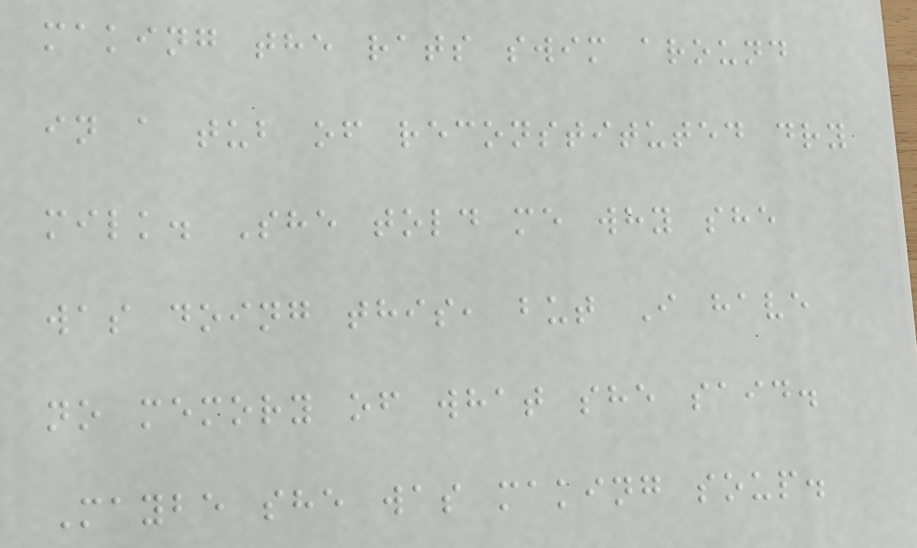making the rats swim around
in a tub of reconstituted dry
milk. She told me why she
was doing this, but I have
no memory of what she said.
Maybe she was making soup.
